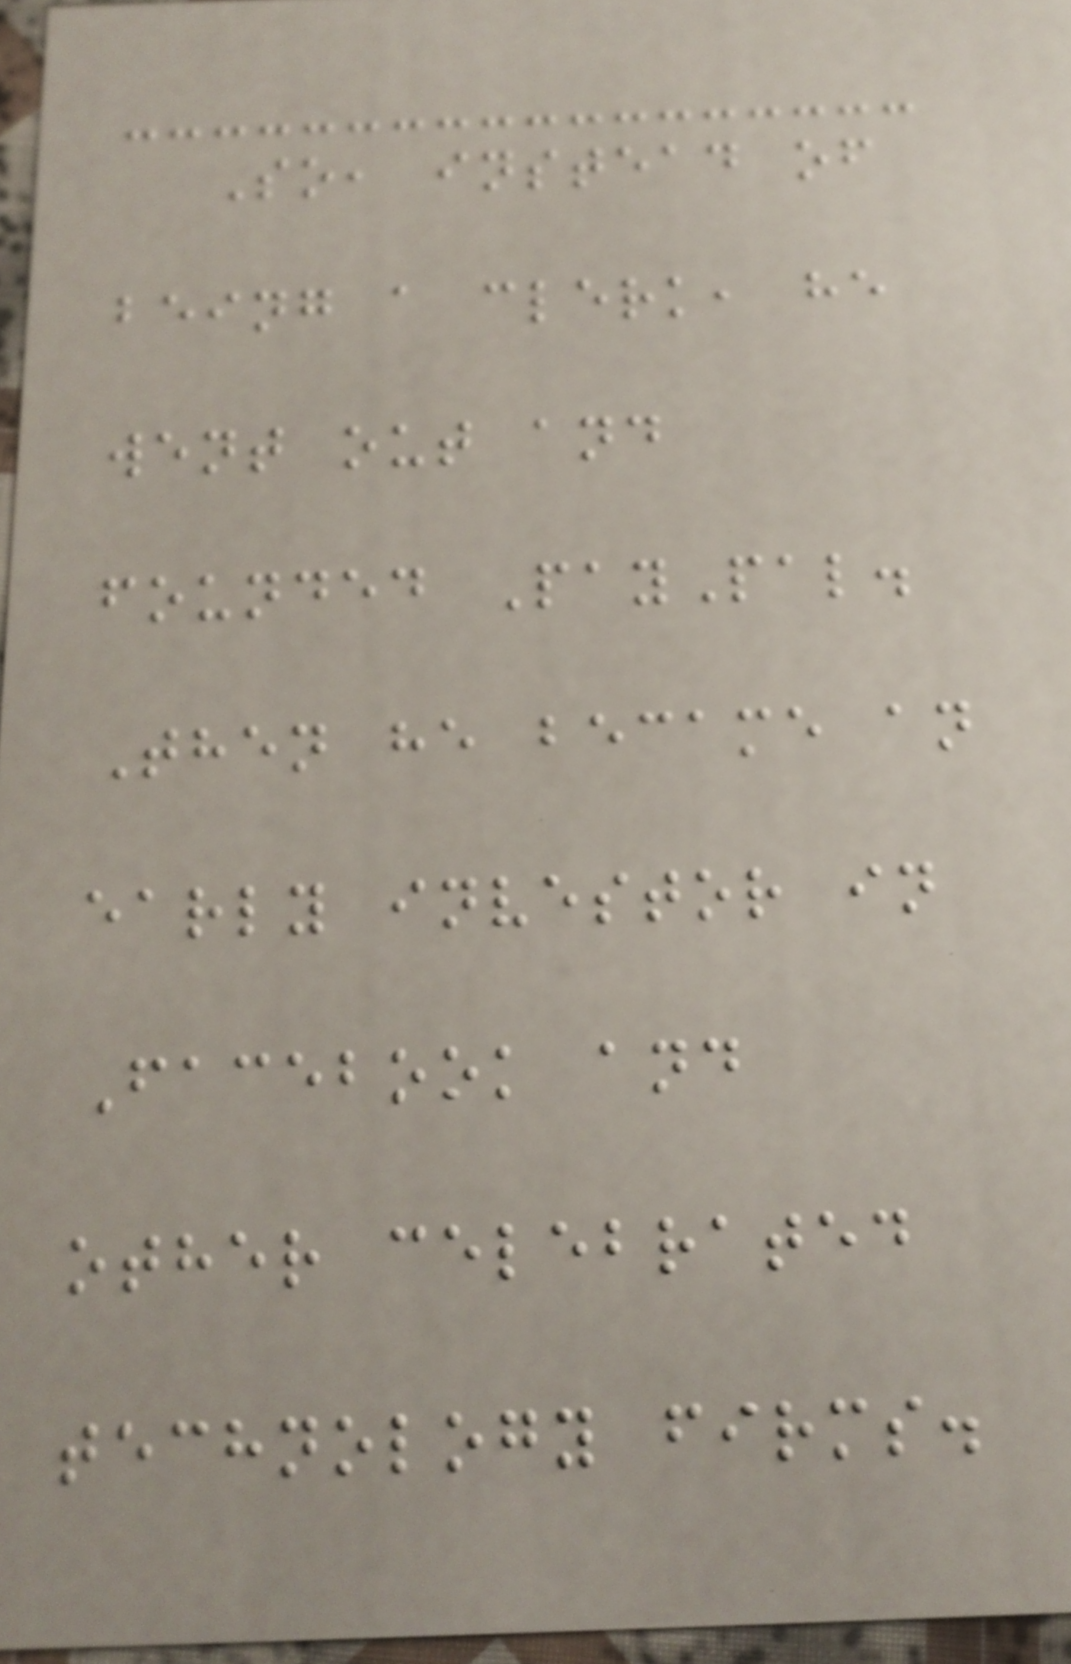So, instead of
being a clerk, he
went out and
founded PayPal.
Then he became an
early investor in
Facebook and
other celebrated
technology firms.
